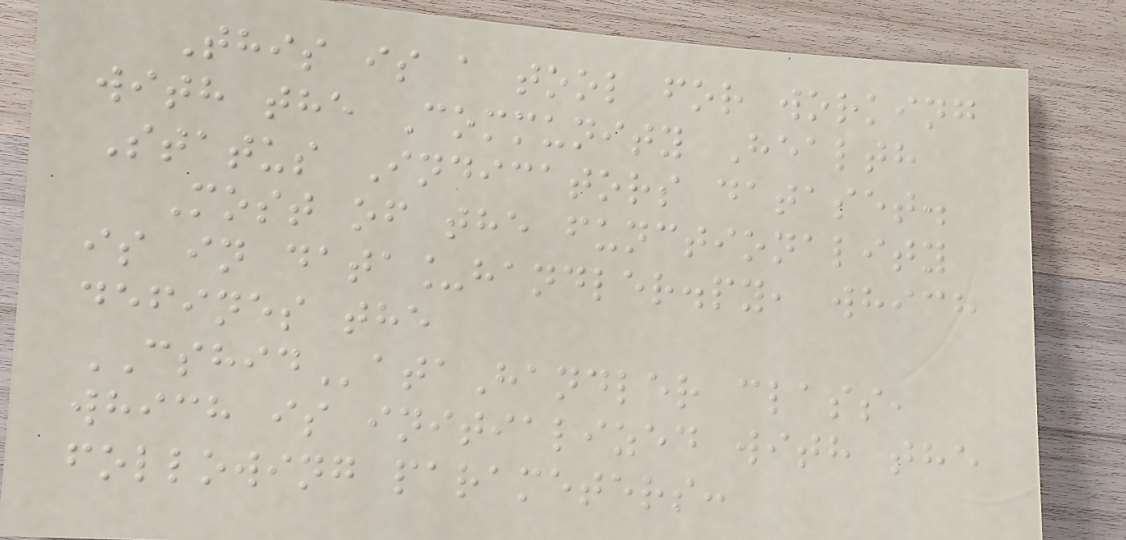This is a tool for working
with the Community Health
Status Indicators dataset.
Most of the functionality
is in data_handler.py, which
defines the
CSHIDataHandler class,
which is initialized with the
following parameters:
